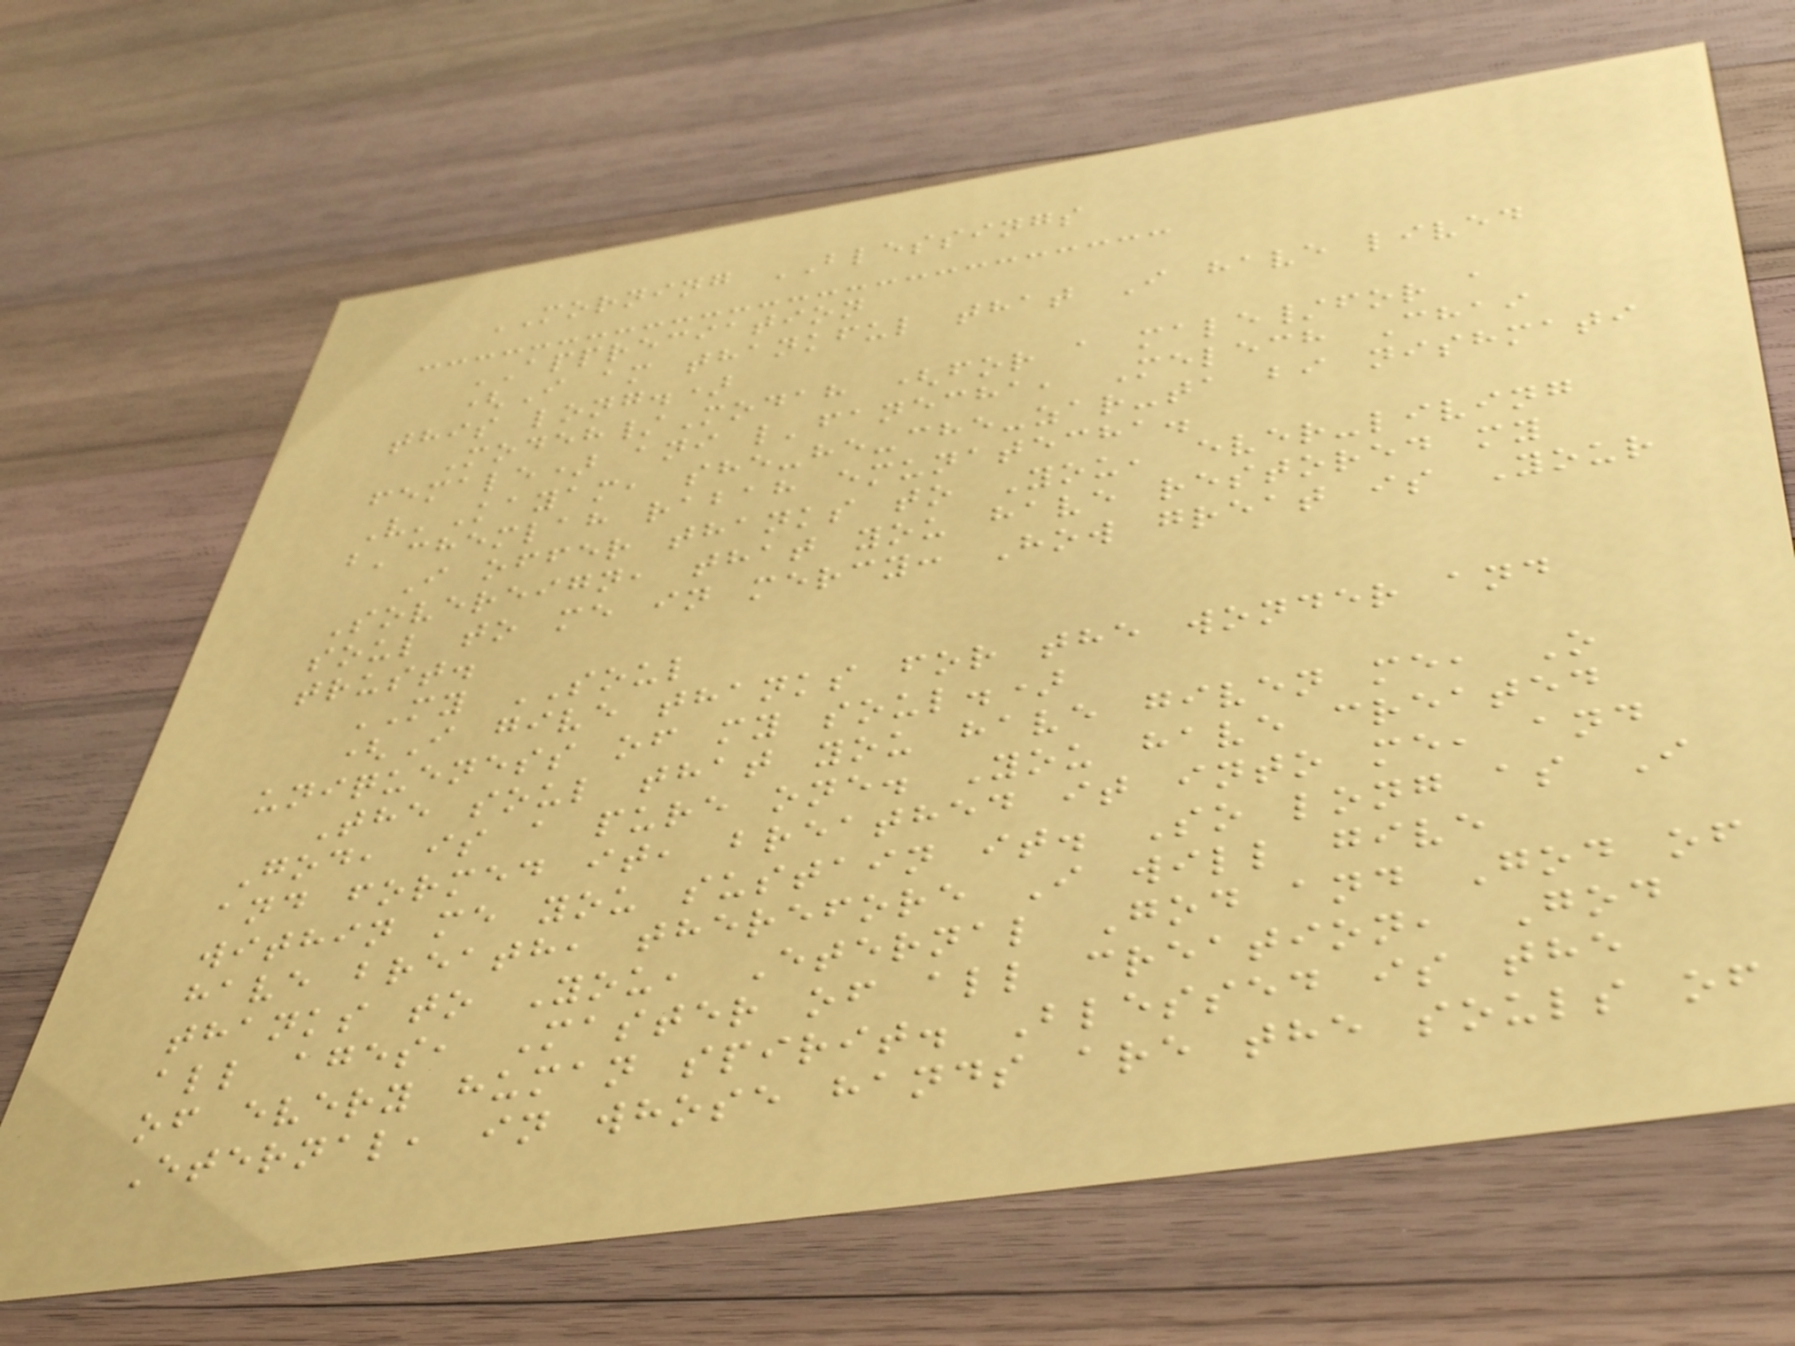MORNING BLESSINGS
APPRECIATION
(I am thankful that I have lived
this long.)
Modeh/Modah (for a male/for a
female) ani l'fanecha, Melech Chai
V'Kayam, she-he-che-zar-ta bi nishmati
b'chemlah rabah emunatecha.
I offer thanks to You, ever-living
Sovereign, that you have restored my
soul to me in mercy: How great is Your
trust.
MY SOUL
(I give thanks for the wonder and
uniqueness of my soul.)
The soul that you have given me, O
God, is a pure one. You have created
and formed it, breathed it into me, and
within me you sustain it. So long as I
have breath, therefore I will give
thanks to You, Eternal God and God of
all ages, Master of all creation, God
of every human spirit. Blessed is the
Eternal, in whose hands are the souls of
